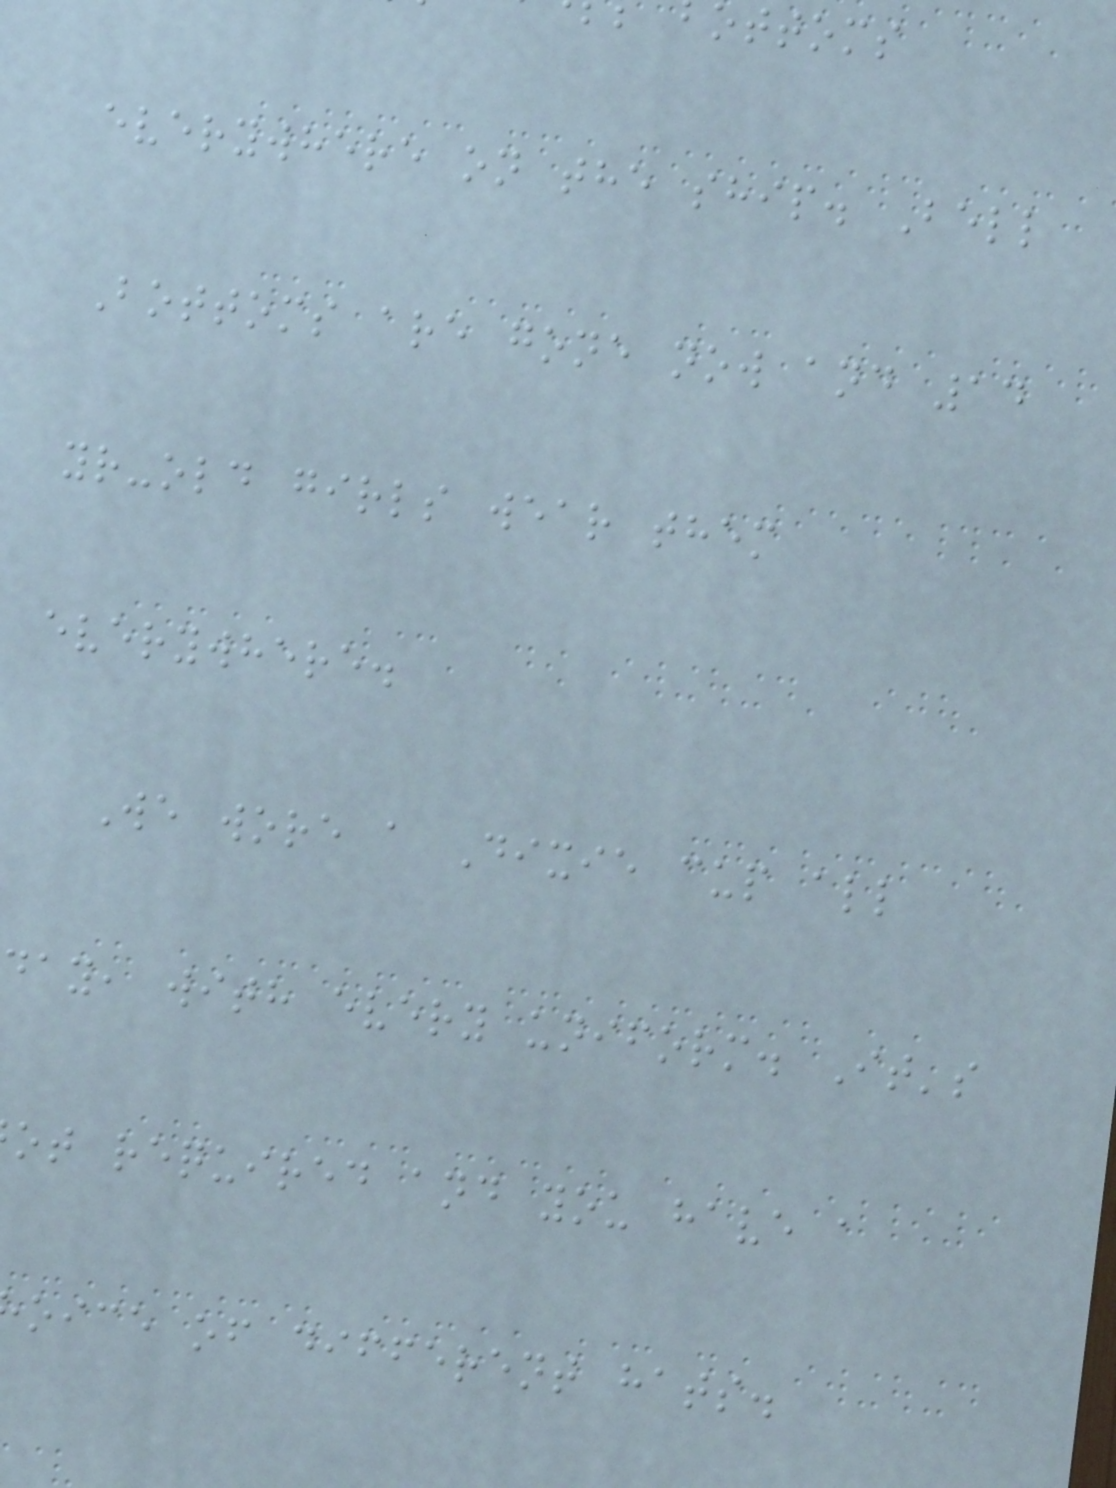ottoms
everywhere on the ship. Bell
Bottoms are gone now and 14
yr-old girls wear them
everywhere.
We wore a Dixie cup all
day, with every uniform. It's
ot required and you have a
oice of different hats.
